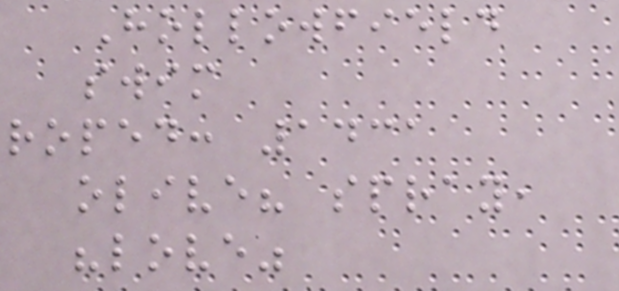Hollowfield
swim
roped: 1431
olive? spray,
"love"
